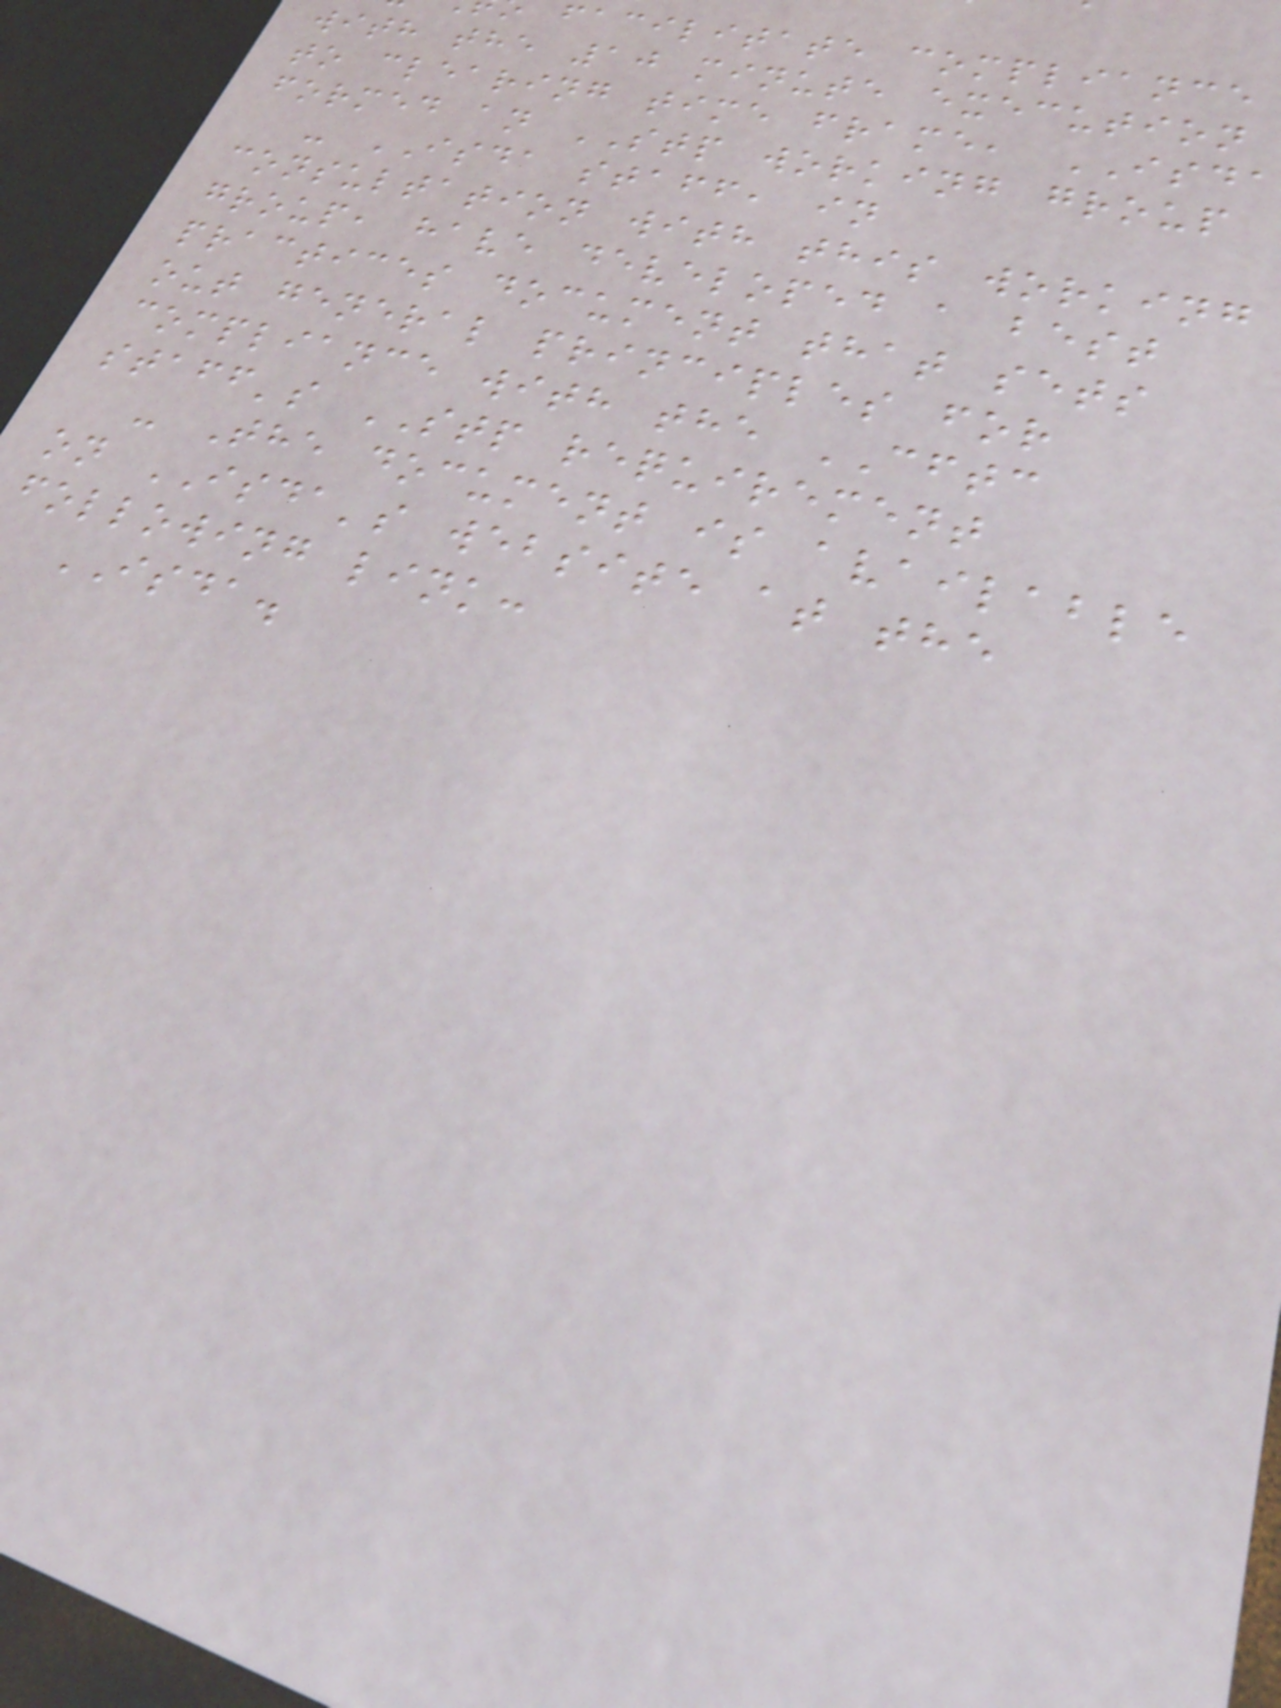facilitate compliance
with the 10 minute execution
to clearing time frame, ISDA
formed an STP working group
- ISDA staff, in
consultation with this working
group, have developed a best
practices document that sets
out general principles for
compliance with the CFTC
staff's STP requirement
- The document is available
on ISDA's website at the
following link:
ISDA.
